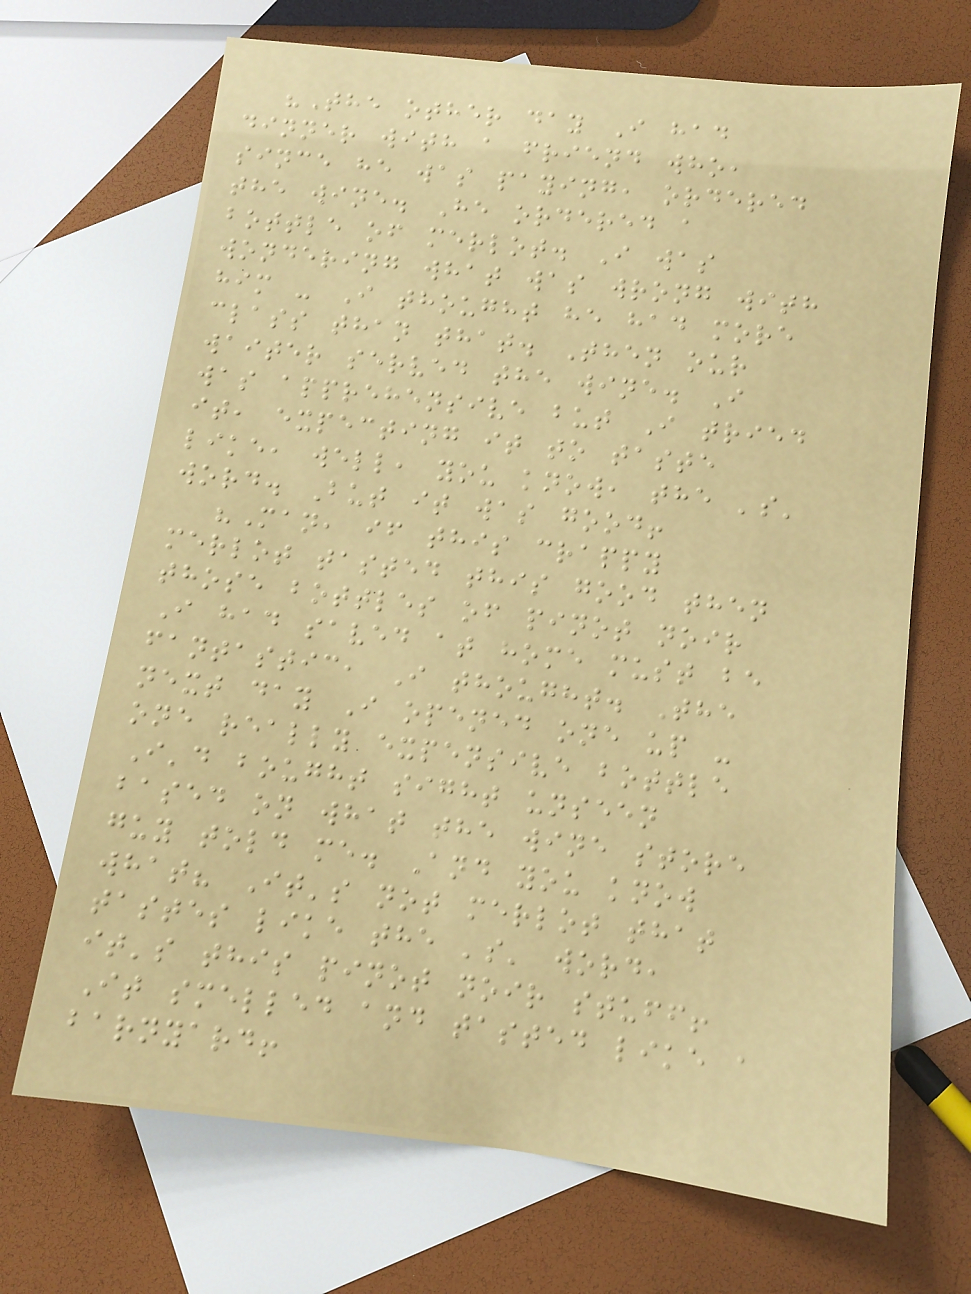"The other day I had
dinner with a friend who,
since he was paying, ordered
the wine. He ordered a
bottle of merlot. I was
wondering what was wrong with
him - I thought he had more
class than that. Then our
waiter served the wine. I
was apprehensive but I tried
it, expecting it to taste
like, well, you know, the 's'
word. But it was good!
"Man, if this crappy
merlot tasted this good then
those bottles of pinot noir
I had saved at home must be
fantastic, I thought. The
next day I opened one up -
one really expensive bottle
I'd bought sight unseen
based on what the wine store
guy told me. And you know
what? It's not merlot that
tastes like the 's' word,
it's this pinot noir stuff!
It smelled and tasted like a
barnyard!
